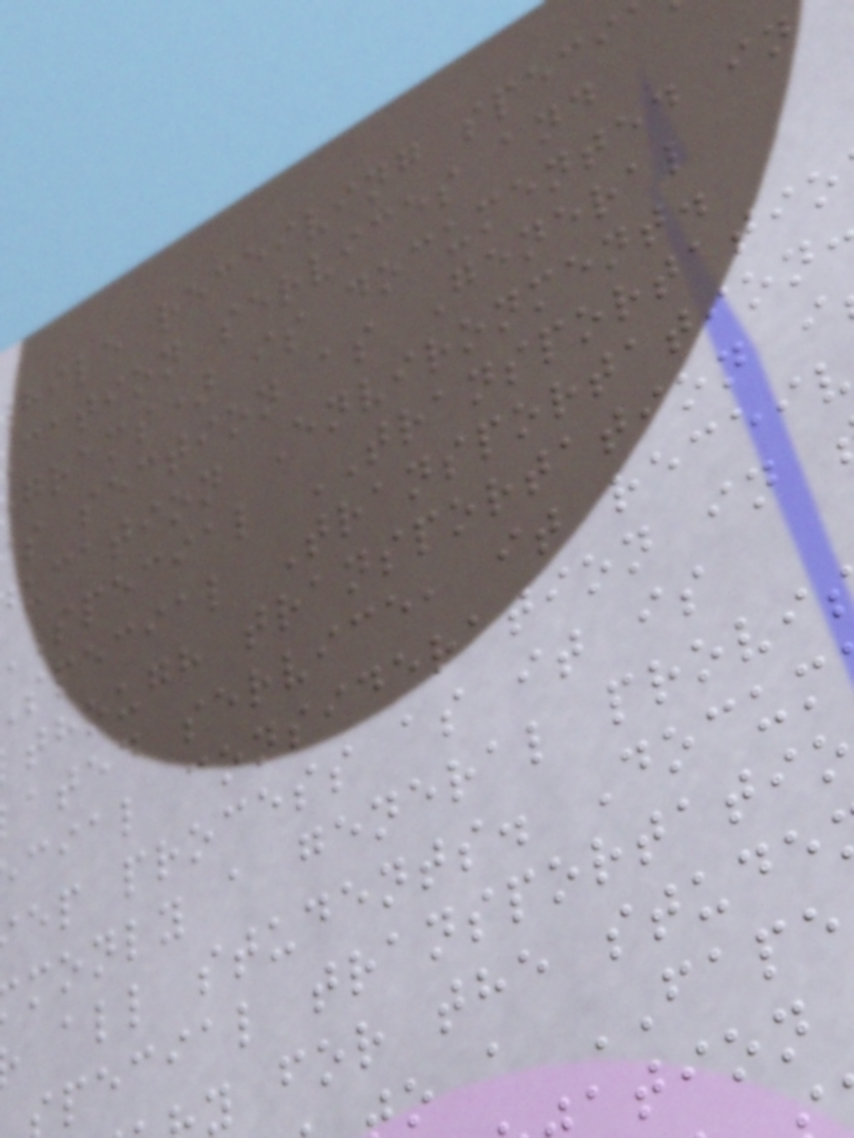hile receiving speci
cation services and
grams) is documented in
s section as General
ucation Environment.
special TRANSPORTATIO
special Transportation
though transportation i
ated service, it receiv
cial consideration in
ep process as it is
monly a general provi
all students. Docum
pecial transportatio
y for the stude
o a FAPE
